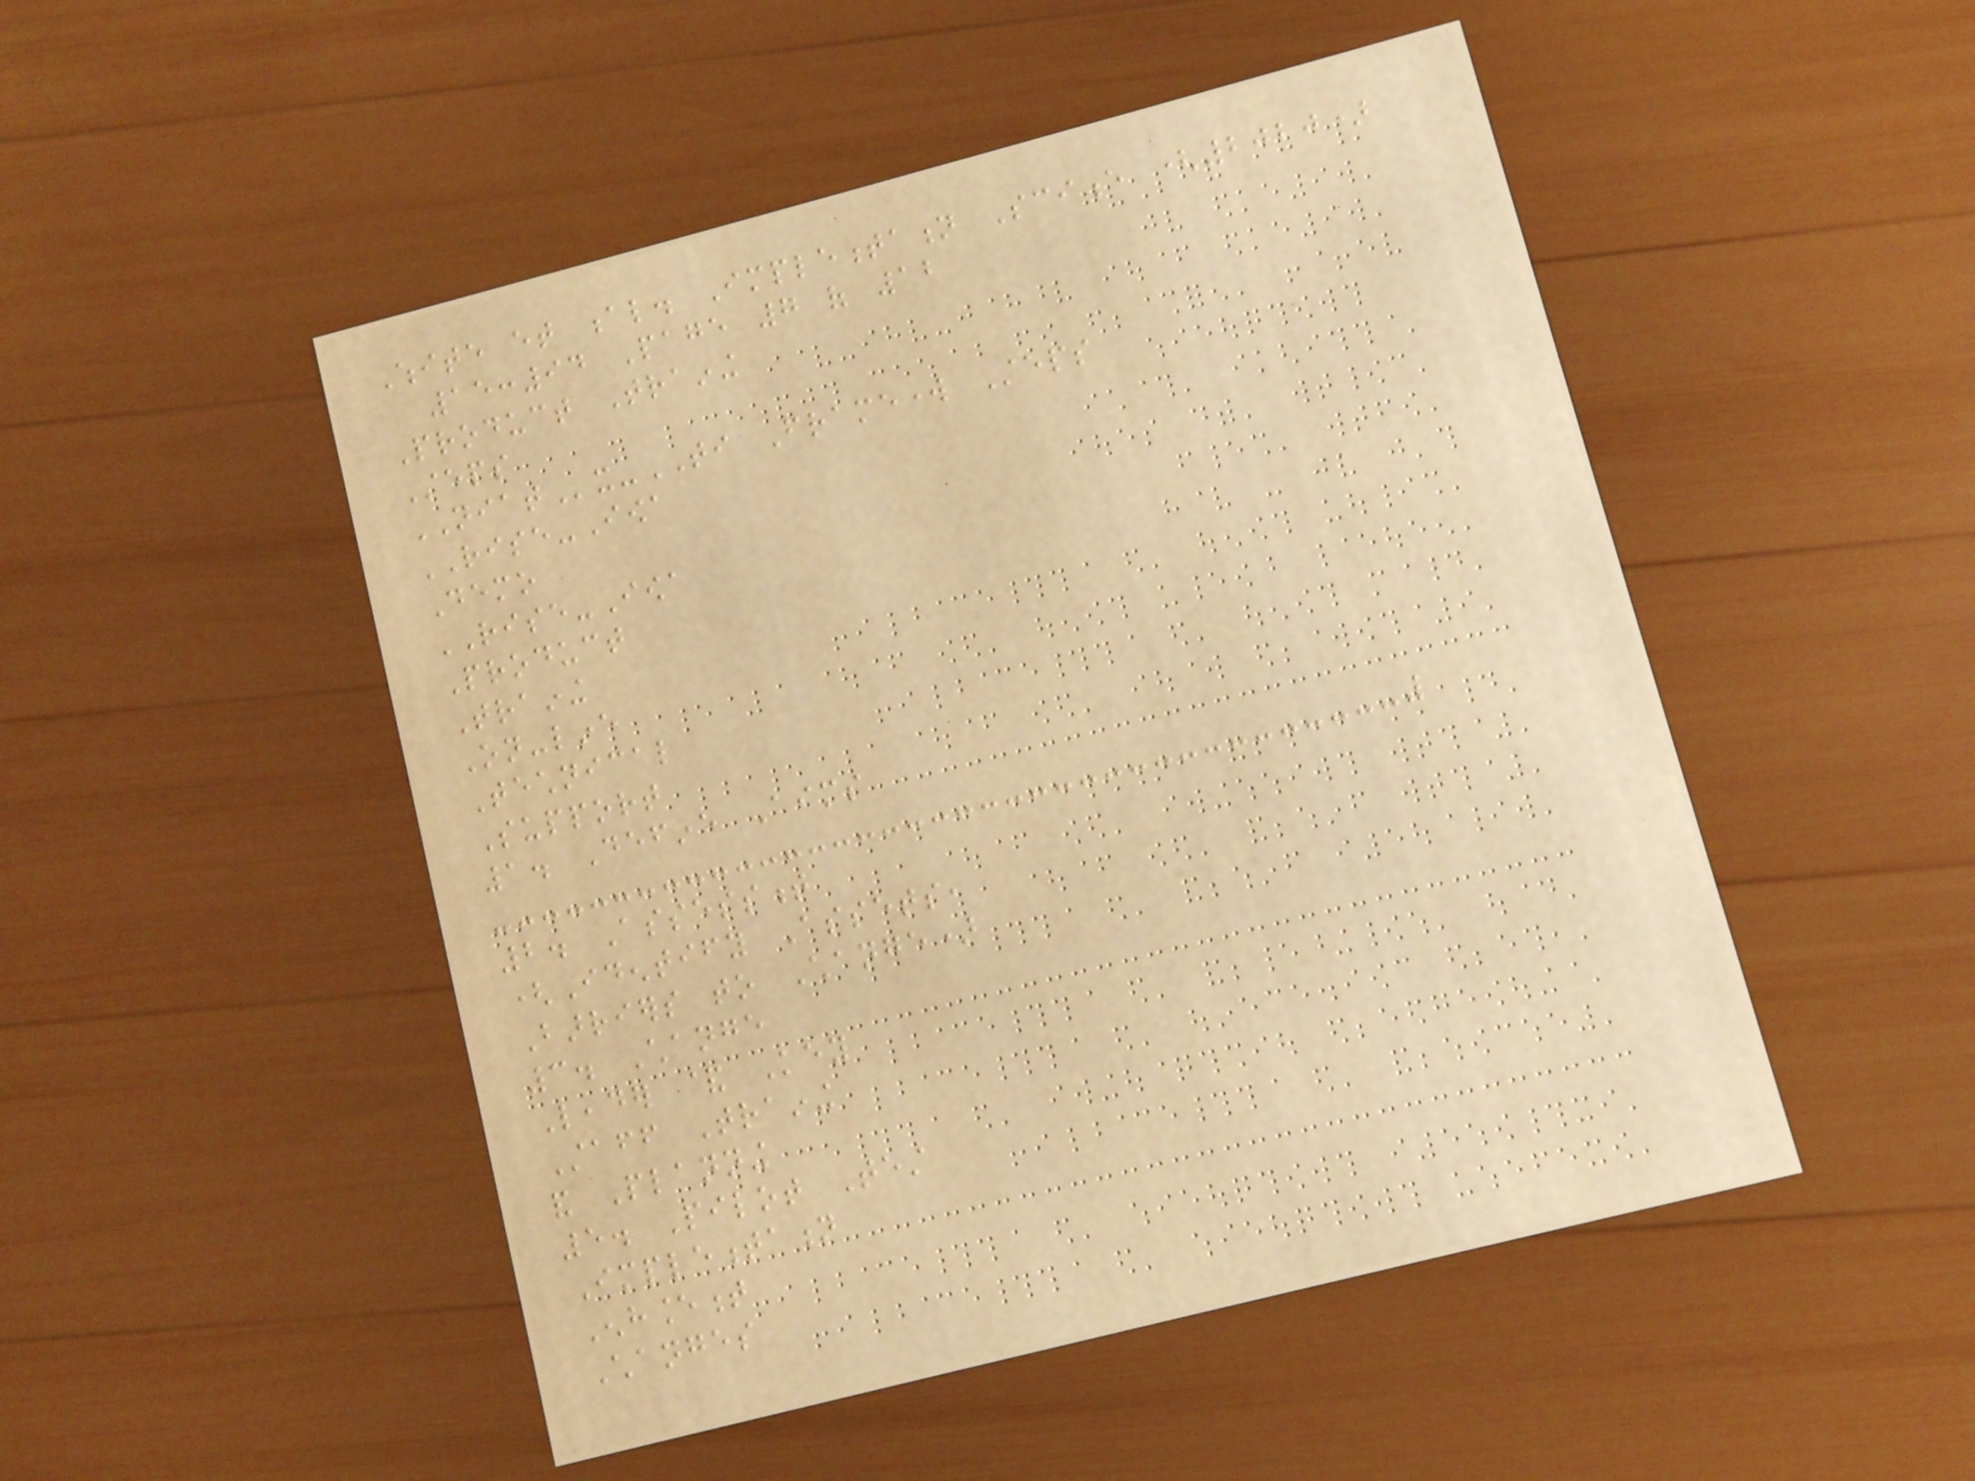White et al. Implementation Science (2020)
15:94 Page 7 of 12
Product Training
Steps
NIATx-TI Framework Steps
RISE-Iowa
Demo
RISE-Iowa
Product
Training
On-line
Technical
Support
1. Define Aims
2. Assessment
(Identify Assets,
Barriers to Change)
3. Change
Leader & Key
Staff Training
and Planning
5. Pilot Test
Implementation
Enhancement
Changes
